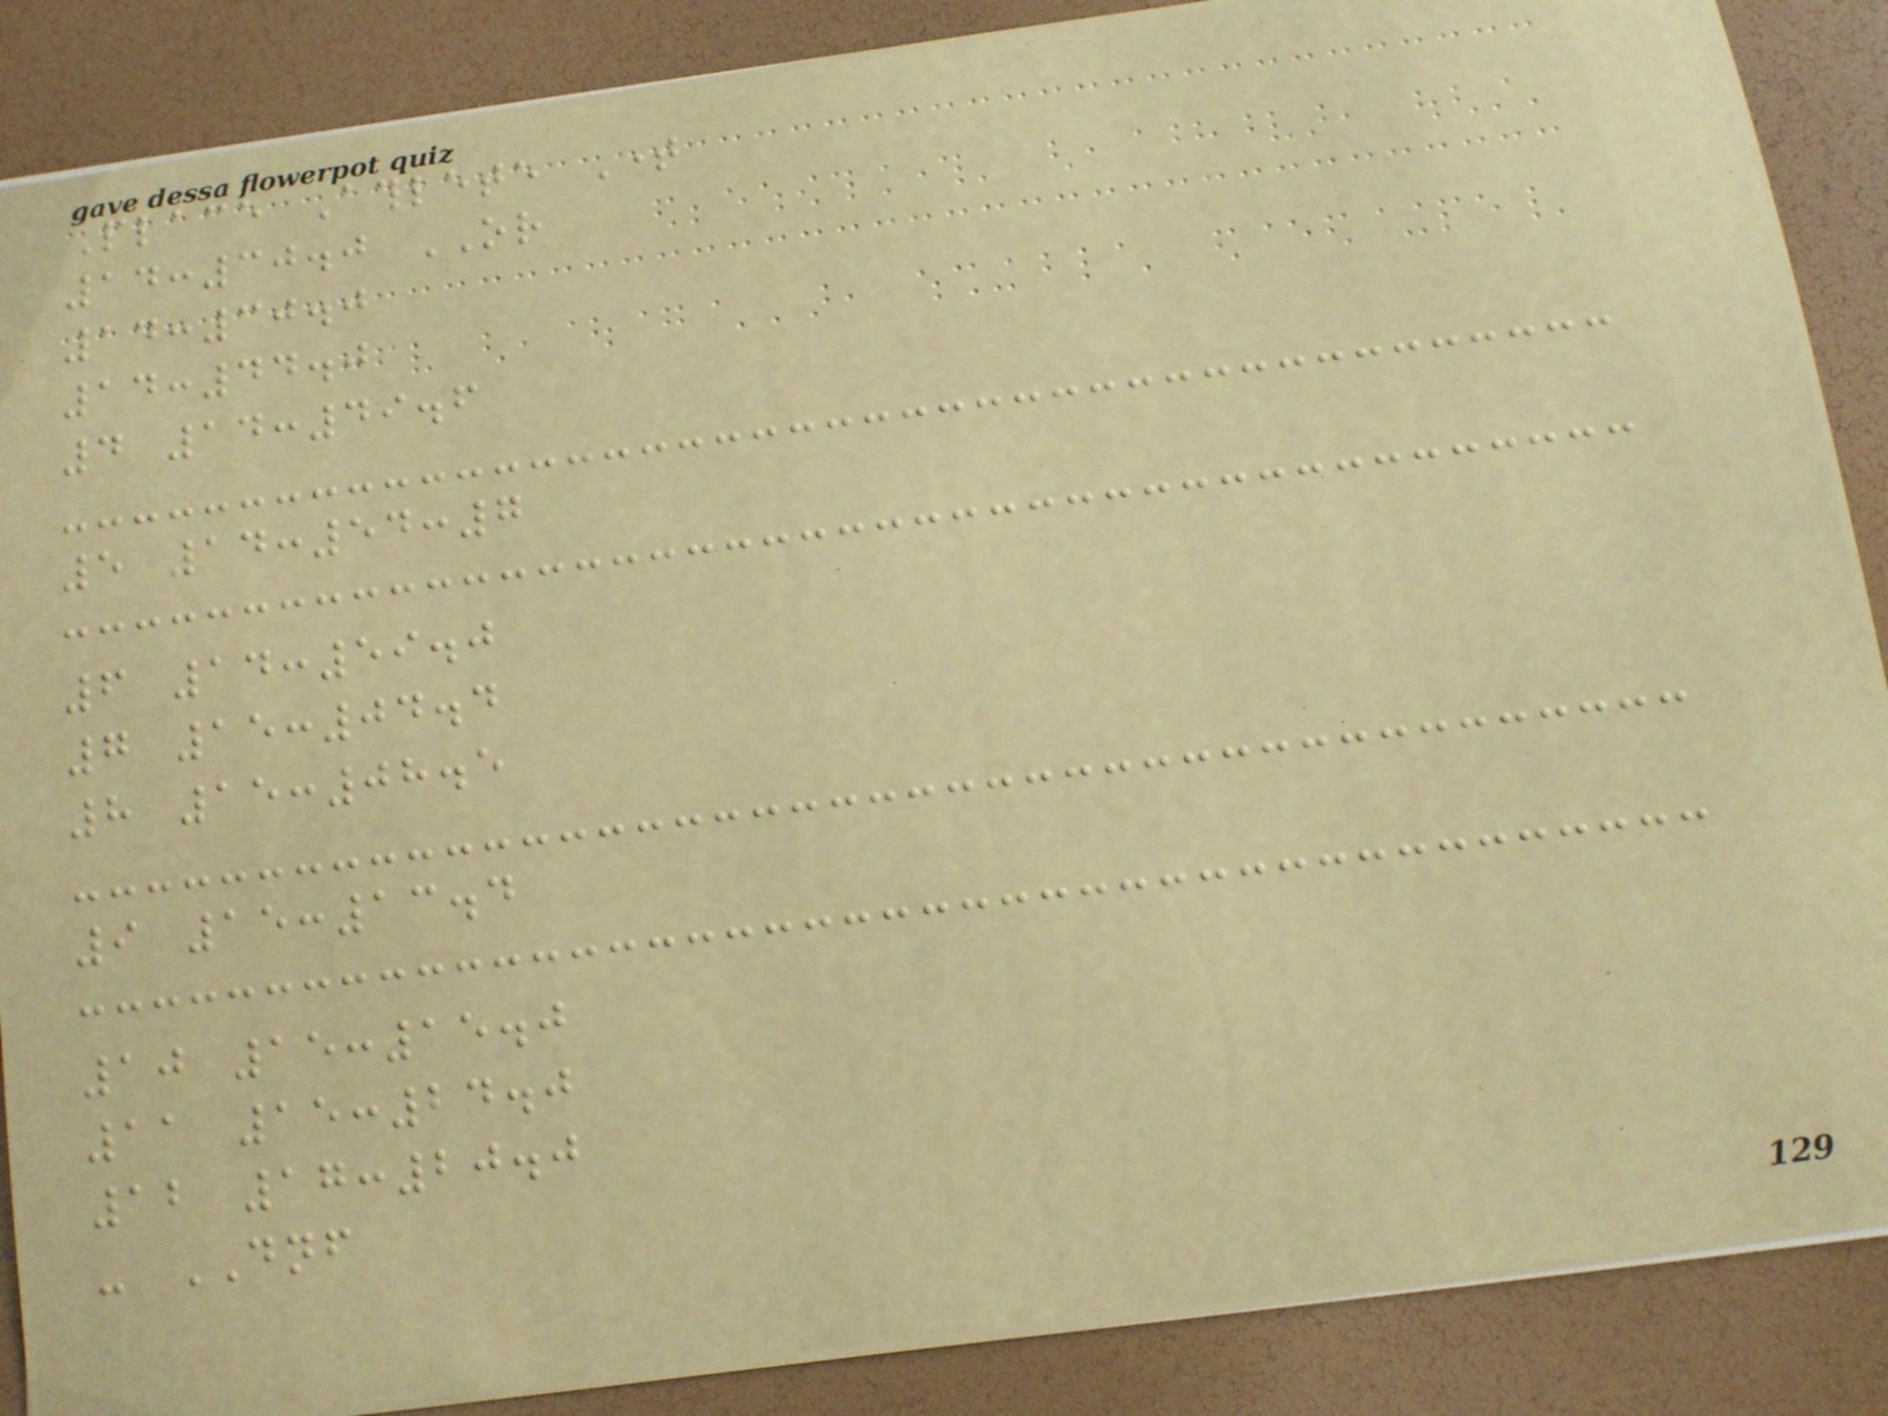Place Athlete Time
14:30.0 OR
14:30.0
14:44.0
4 14:49.6
5 14:54:7
6 14:59.0
7 15:04.4
8 15:08.5
9 15:13.4
10 15:15.0
11 15:24.0
12 17:20.0
- DNF
